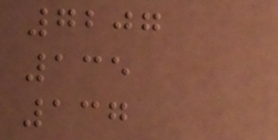7207
135
137
